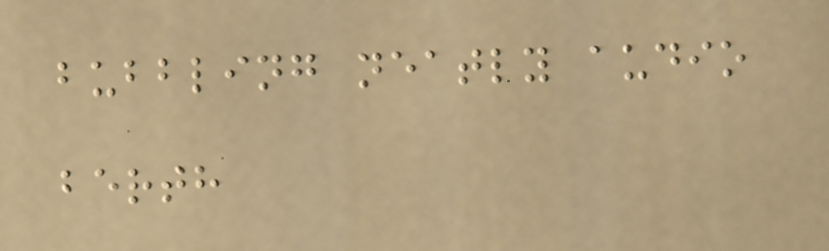bubbling neatly audio
berth
